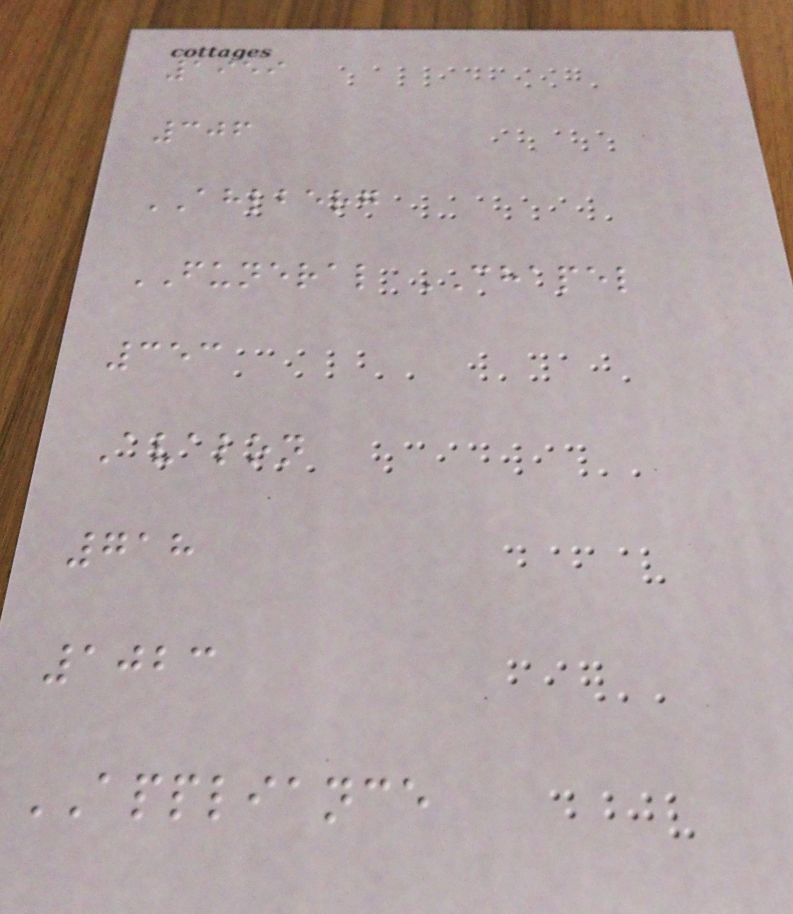1959
306
AHLBERG
FUNERAL CHAPEL
353
Avalon
718
1023
APPLIANCE
